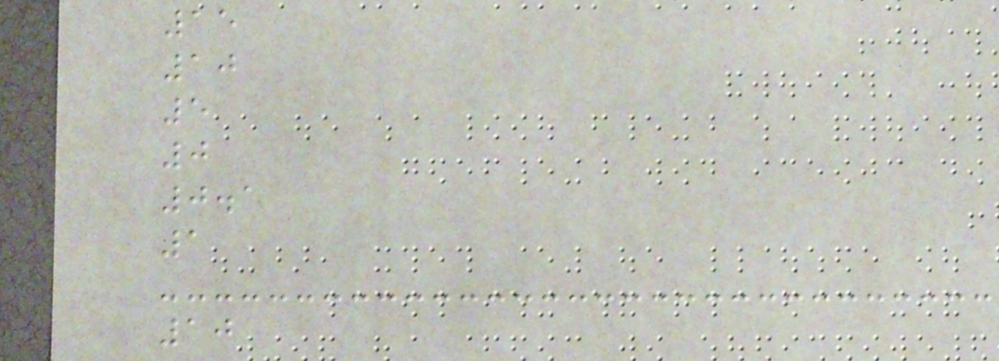15
10
5
0
0.1
1
10
